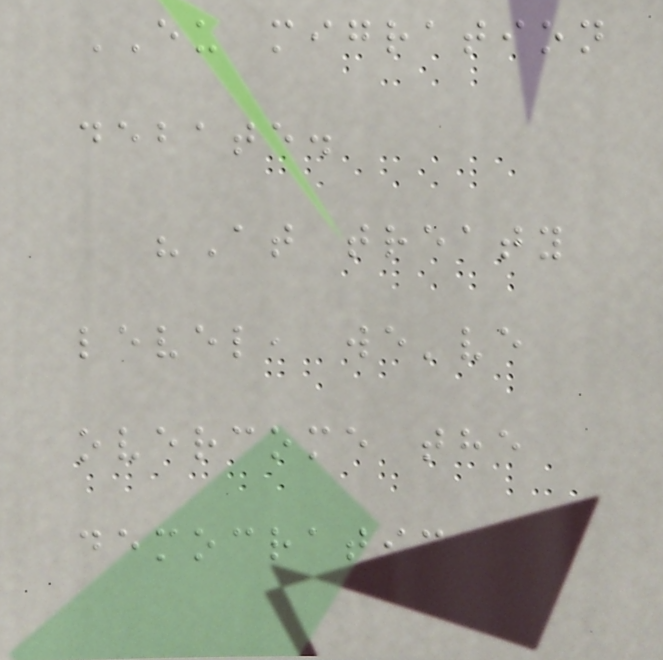EU migration
debate.
"At treaty
level, we've
overcome the
democratic
